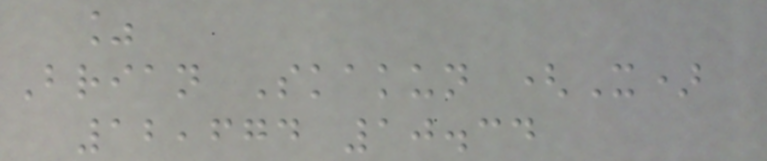%
Brian Skakun (X)
12,674 10.34
